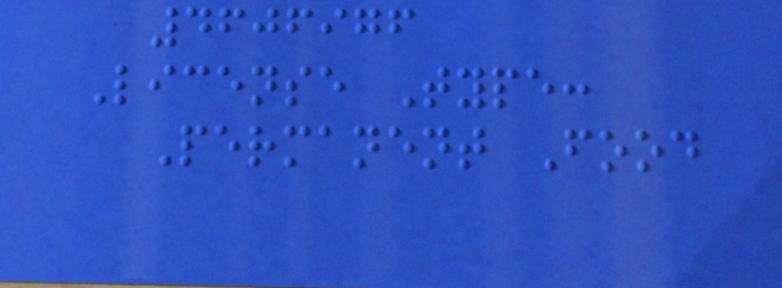4606976
License Type:
Permanent Food
